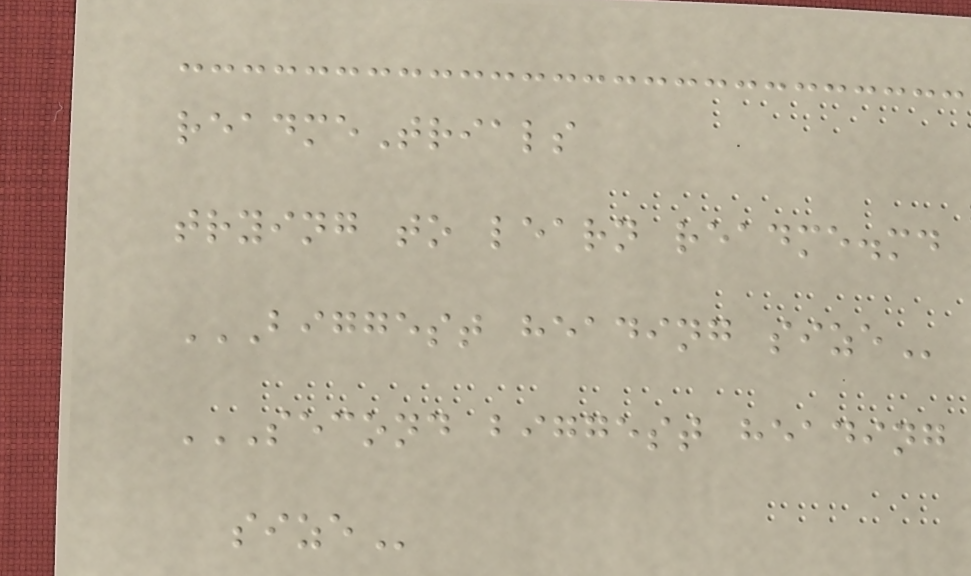readmeTrials
trying to learn readme.md
BIGGEST HEADING SIZE
SECOND BIGGEST HEADING
SIZE
